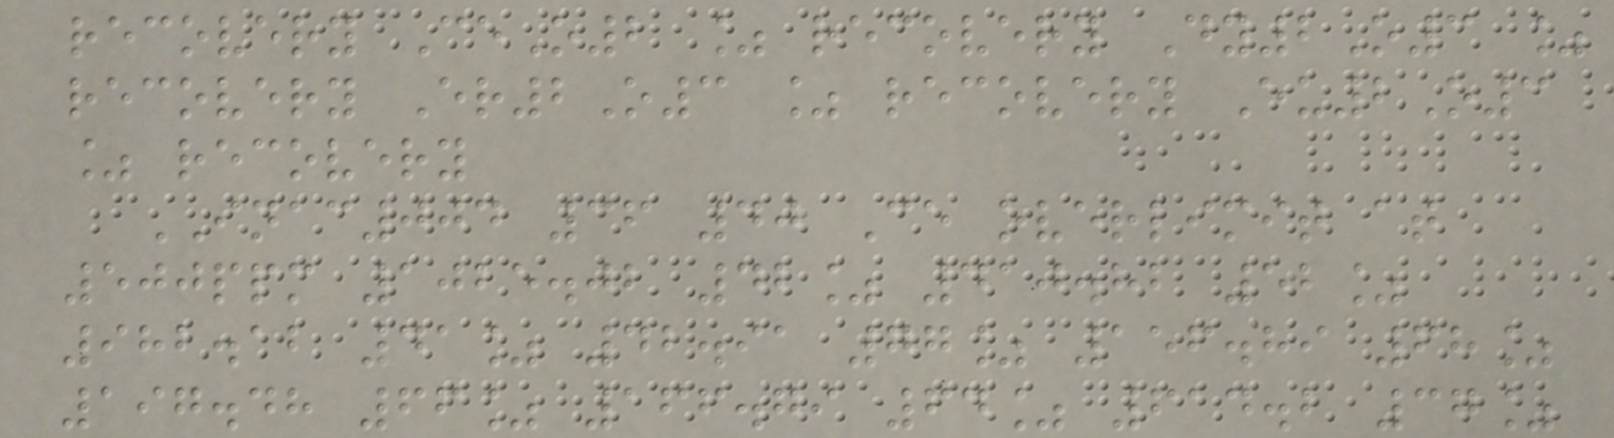recovery CeO2 % recovery Dy2O3 %
recovery Er2O3 % recovery Eu2O3
% recovery
INAC004 36 40 Ce overlimit at
500ppm 1025.02 42% 410.82 52%
982.12 41% 42.91 77% 156.89 68%
197.48 66% 166.79 64% 614.2 37%
